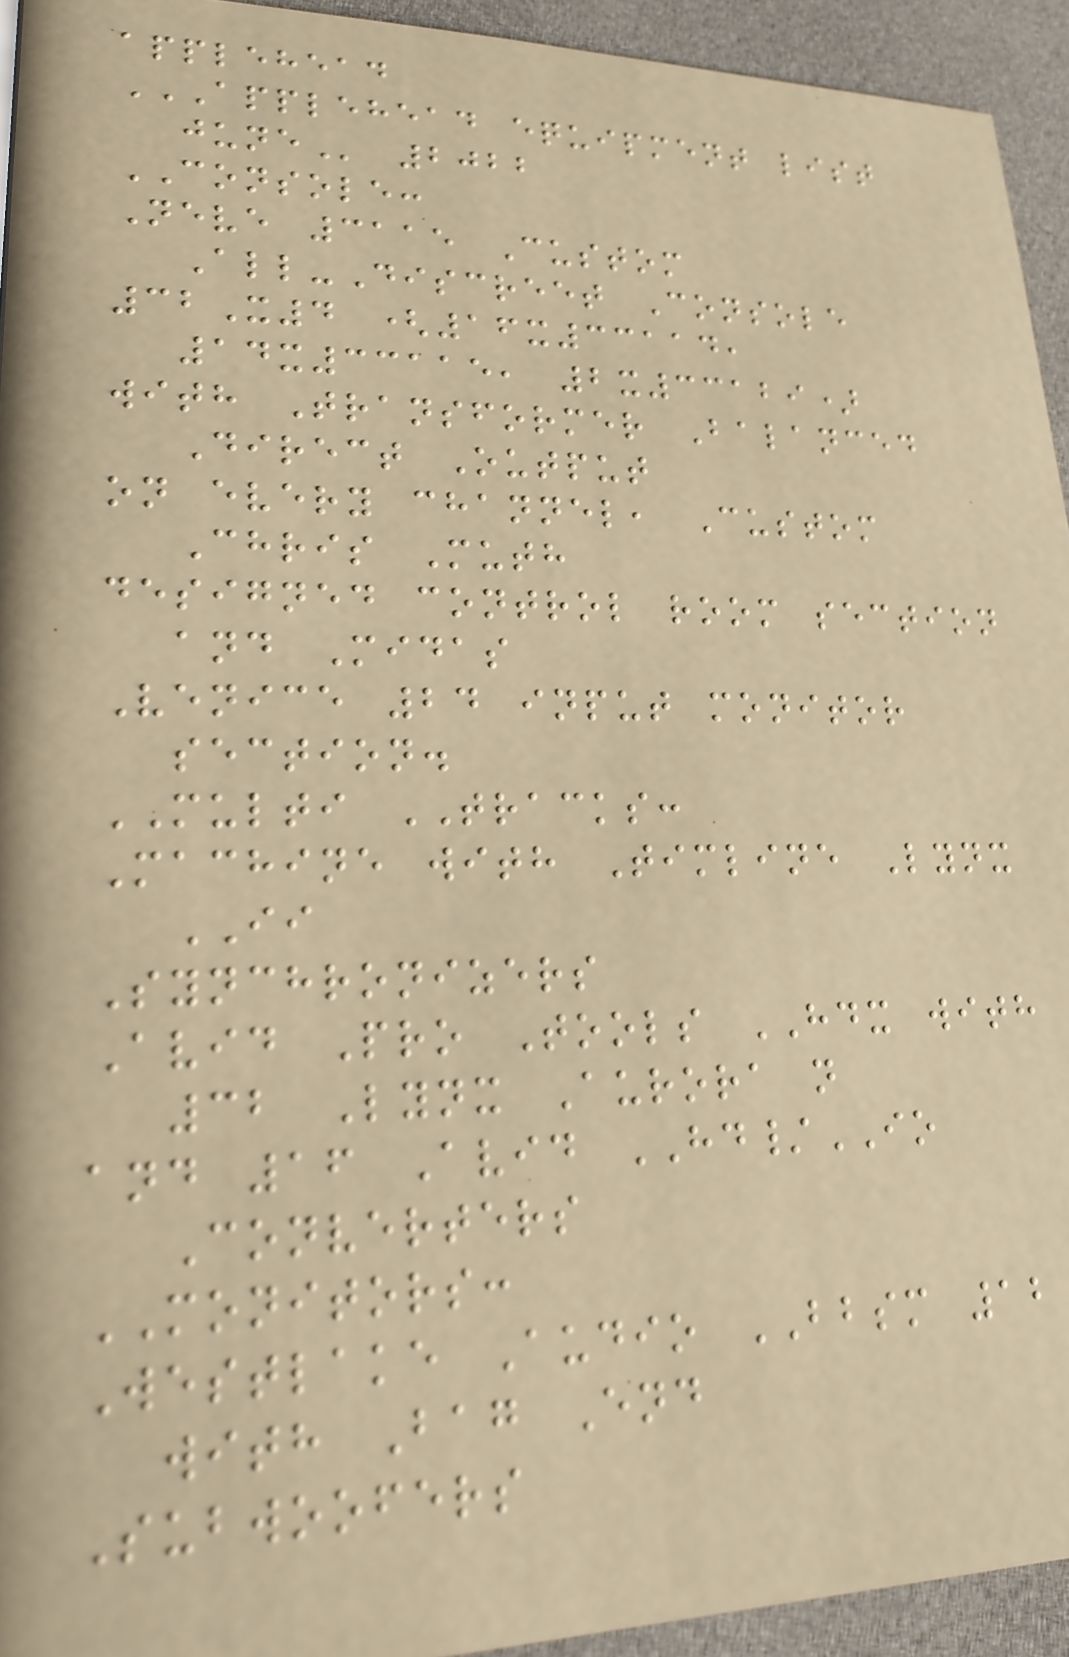applehead
APPLEHEAD EQUIPMENT LIST
JUNE 2022
CONSOLE:
Neve 3115 Custom
All-Discreet Console
32X4 (16x33114,
14x33115, 2x33129)
with Transformer Balanced
Direct Output
on every channel, Custom
Chris Muth
designed control room section
and Midas
Venice 24 input monitor
section.
MULTI TRACKS:
Machine with Timline Lynx
II
Synchronizers
Avid Pro Tools HDX with
32 Lynx Aurora n
and 16 Avid HD/IO
Converters
MONITORS:
Westlake Audio BBSM 12
with Bag End
Subwoofers
